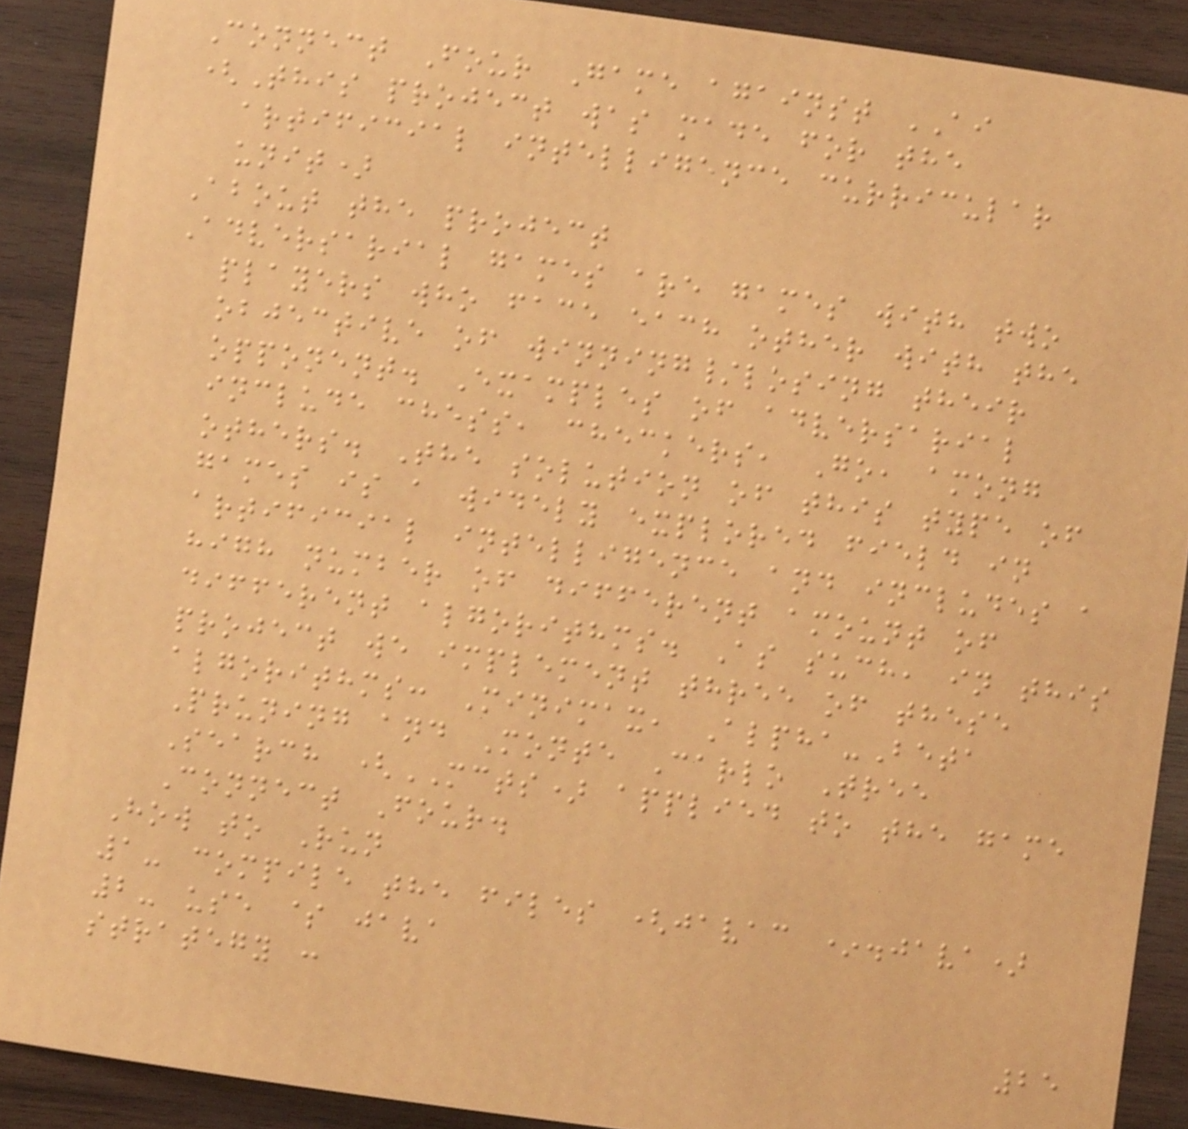Connect Four Game against AI
(This project was made for the
artificial intelligence curricular
unit)
About the project
Adversarial games are games with two
players who face each other with the
objective of winning/losing their
opponent. Examples of adversarial
include chess, checkers, Go, among
others. The solution of this type of
games is a widely explored field in
artificial intelligence and includes a
high number of different amount of
different algorithms. As such, in this
project we implement three of these
algorithms: Minimax, Alpha-Beta
Pruning and Monte Carlo Tree
Search (MCTS) applied to the game
Connect Four.
How to Run
1- compile the files (javac *.java)
2- use $ java
strategy :
25
